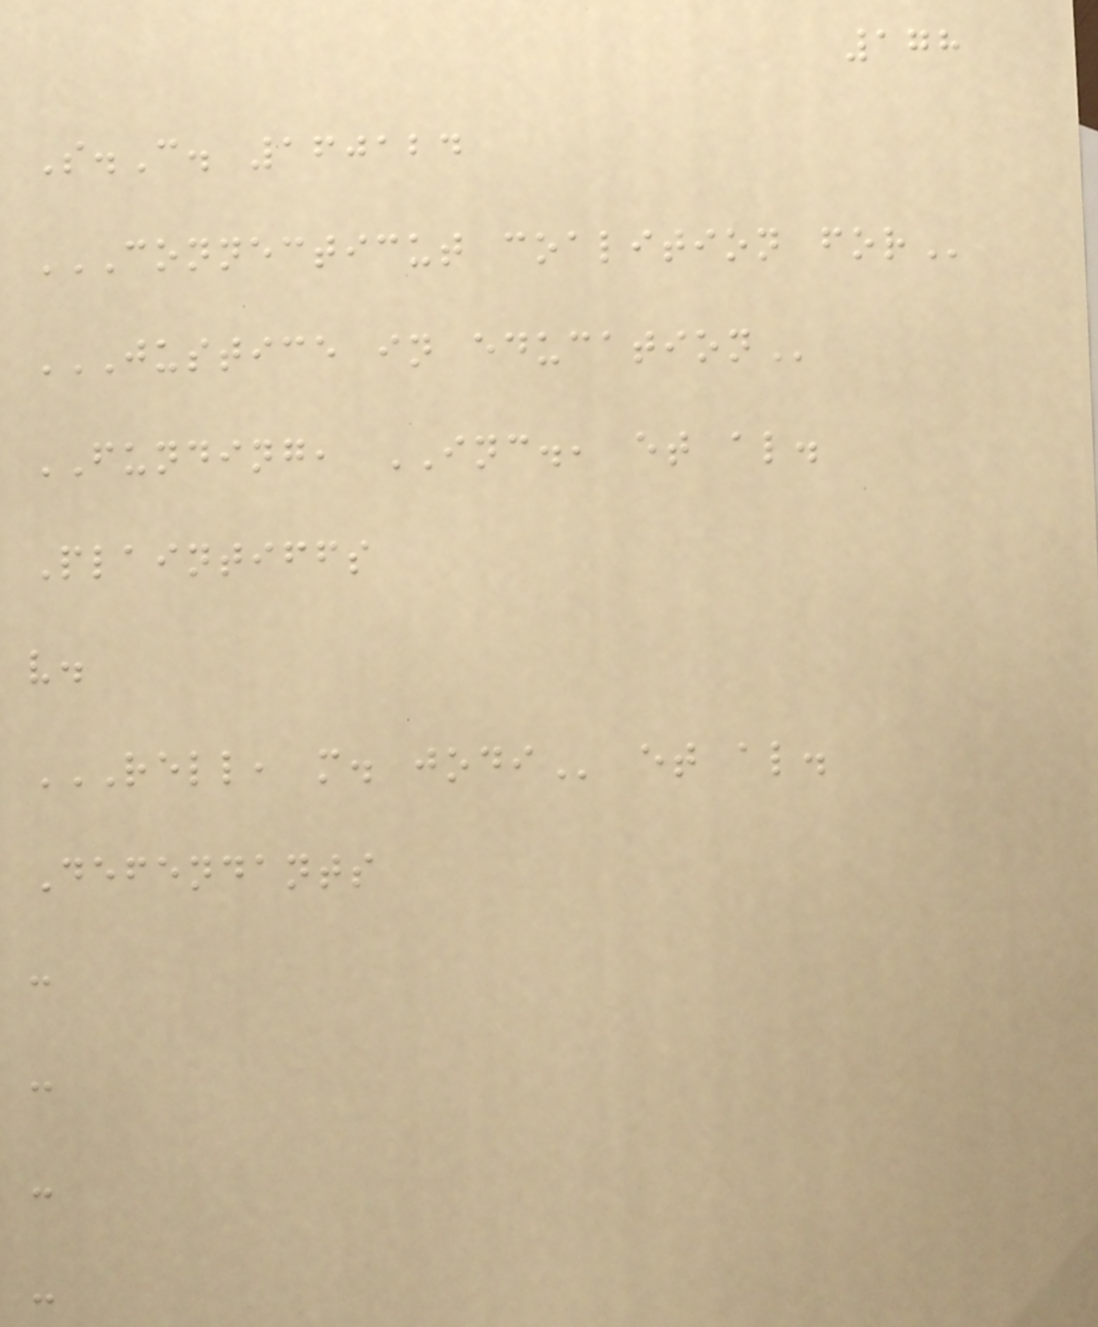178
S.C. 160124
CONNECTICUT COALITION FOR
JUSTICE IN EDUCATION
FUNDING, INC., et al.
Plaintiffs
v.
RELL, M. JODI et al.
Defendants
:
:
:
:
